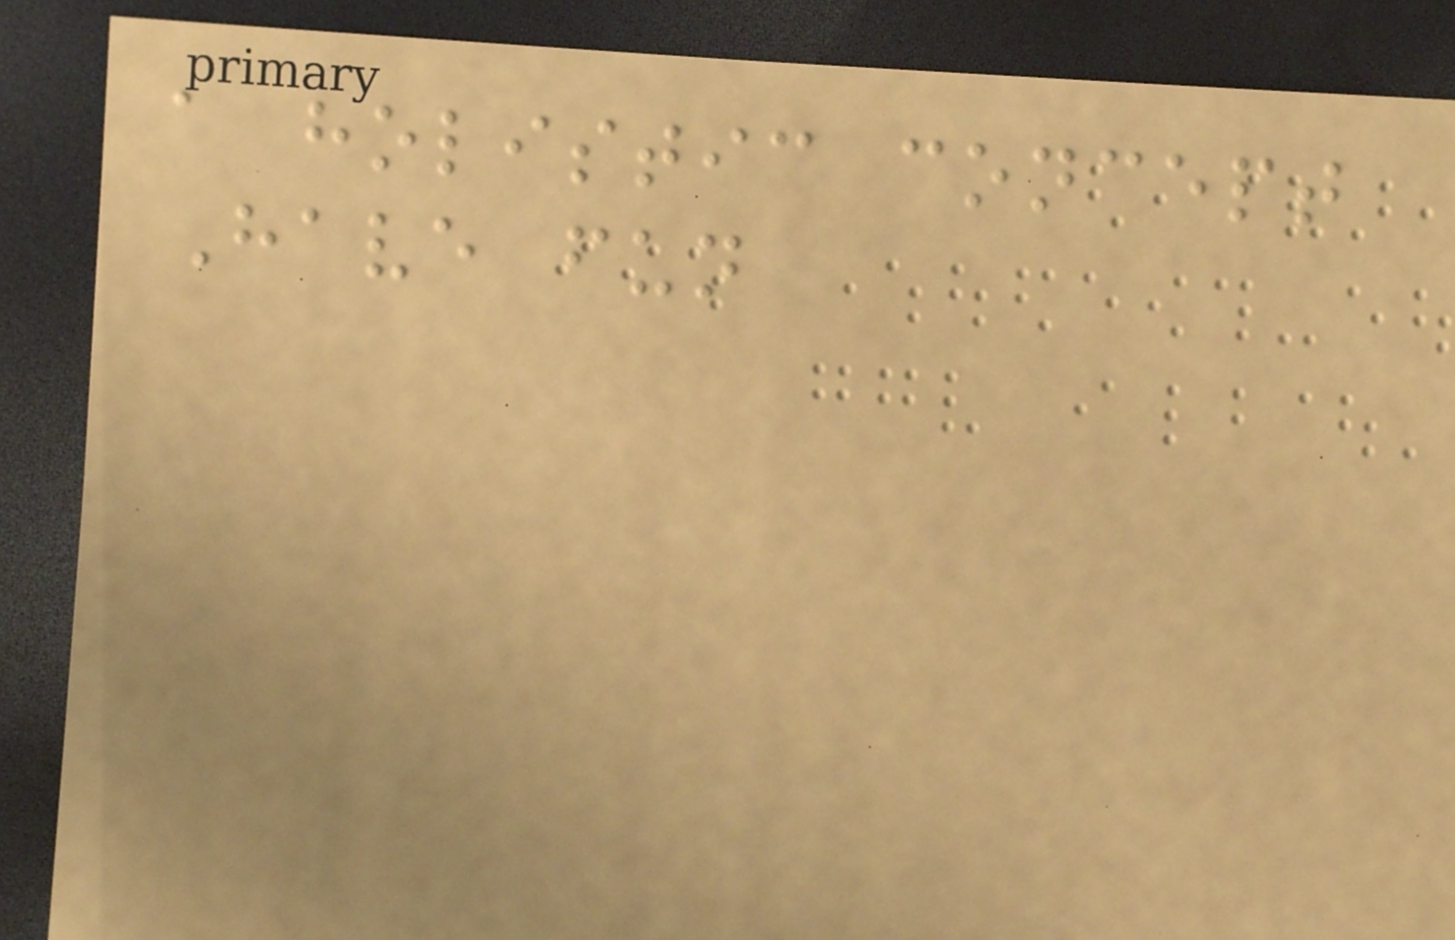a holistic concept
Have fun
